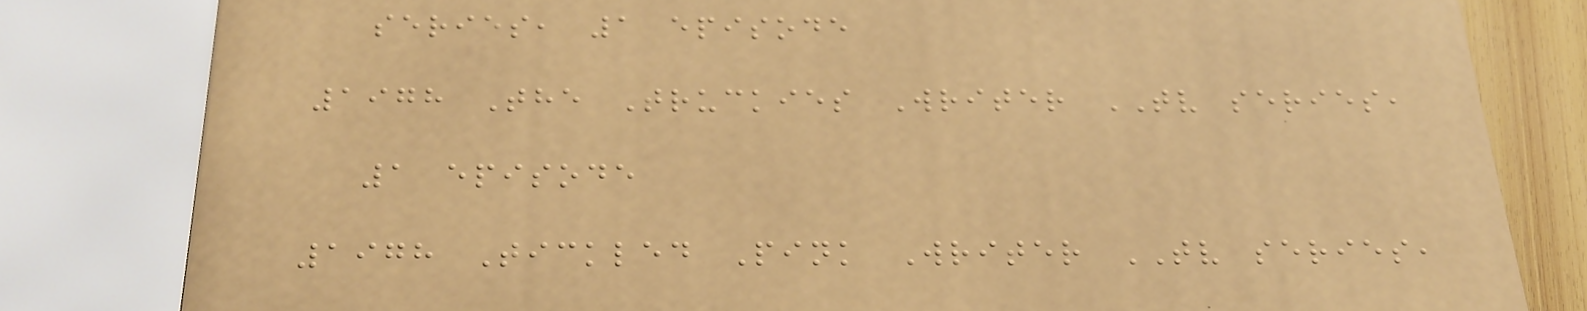series, 1 episode
1978 The Truckies Writer TV series,
1 episode
1978 Tickled Pink Writer TV series,
